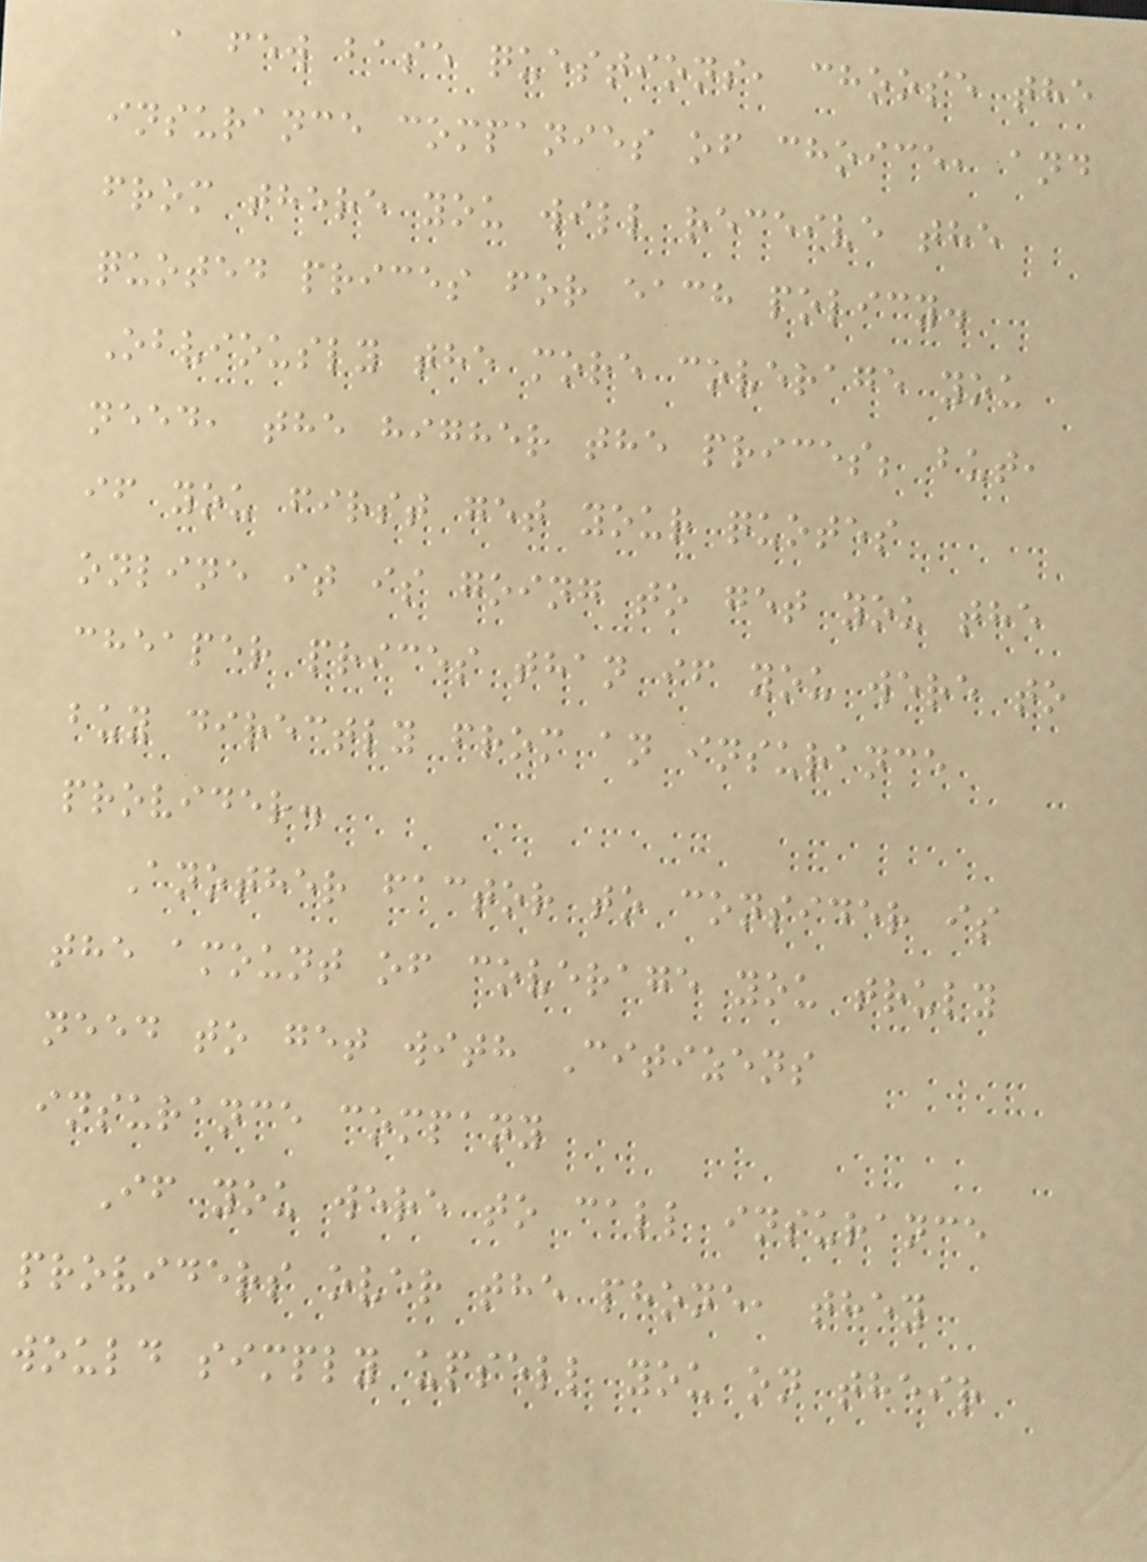a few base questions, choose the
insurance companies of choice, and
from there you will receive the
quoted prices for each policy.
Obviously the more coverage you
need, the higher the prices; but,
if you first get your quotes
online it is going to get you the
cheaper prices than if you were to
buy directly from an insurance
provider.
Another factor to consider is
the amount of coverage you truly
need to get with Citizens
insurance company
If you were to call insurance
providers over the phone, they
would simply upsell you on their
